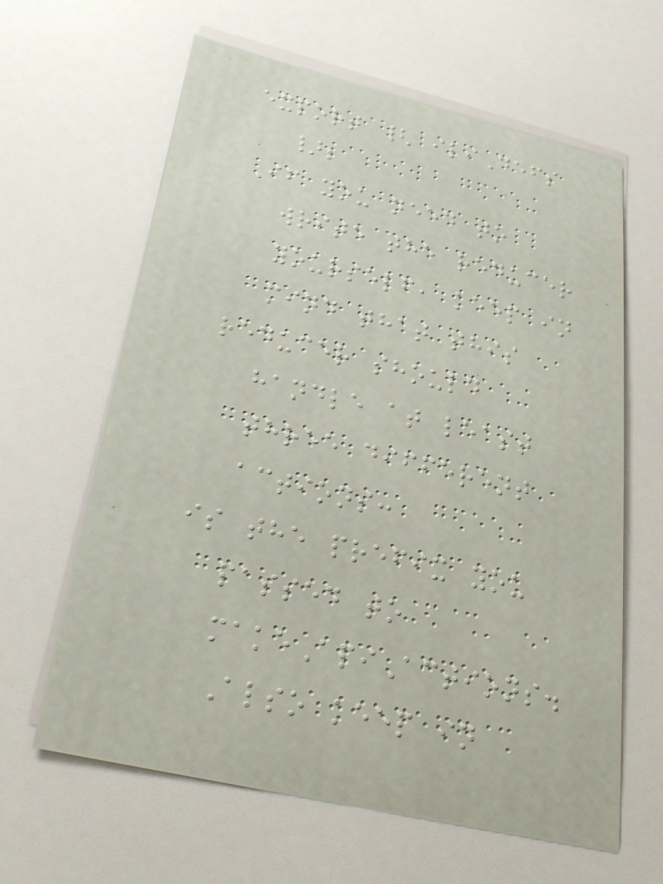export { iliDefs
};
If you need to
write the reducer
yourself, keep in
mind that this
reducer should
handle at least
three different
actions:
is the prefix you
passed to
makeApiActions.
Also keep in
